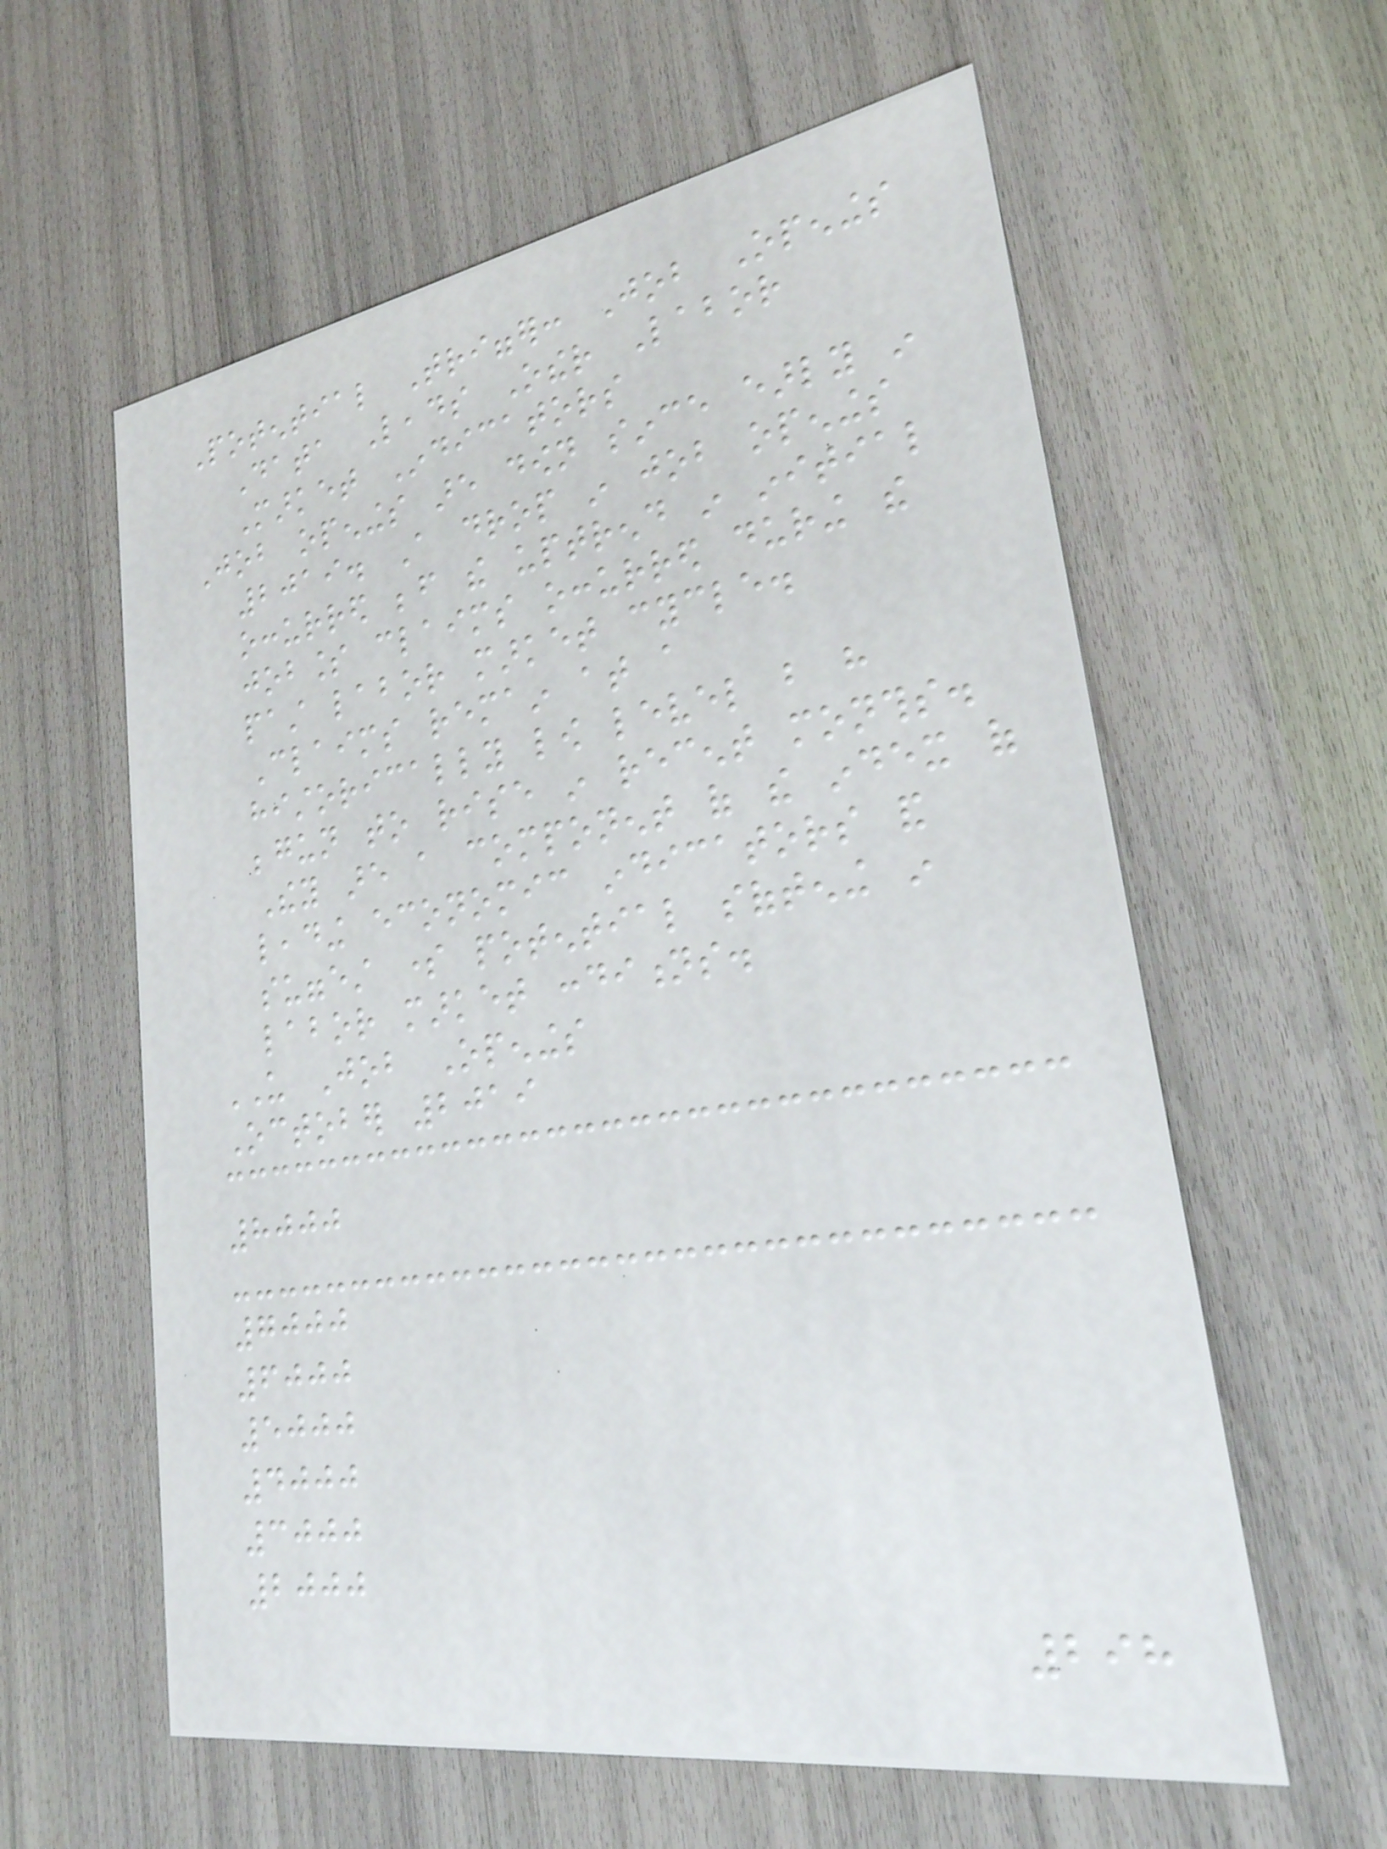Potential Trigger: Job Openings
Data Leads Other Labor
Market Indicators
Job openings are down since early in
2019. A drop in job openings
occurred before the uptrend in initial
jobless claims occurred during the
past labor market cycle.
Claims remain at a
historically low level but have
begun to rise in recent months.
They are a component of the index of
leading economic indicators and
suggest some potential softening in
labor market conditions.
US Job Openings
October 2019
8000
7000
6000
5000
4000
3000
2000
298
